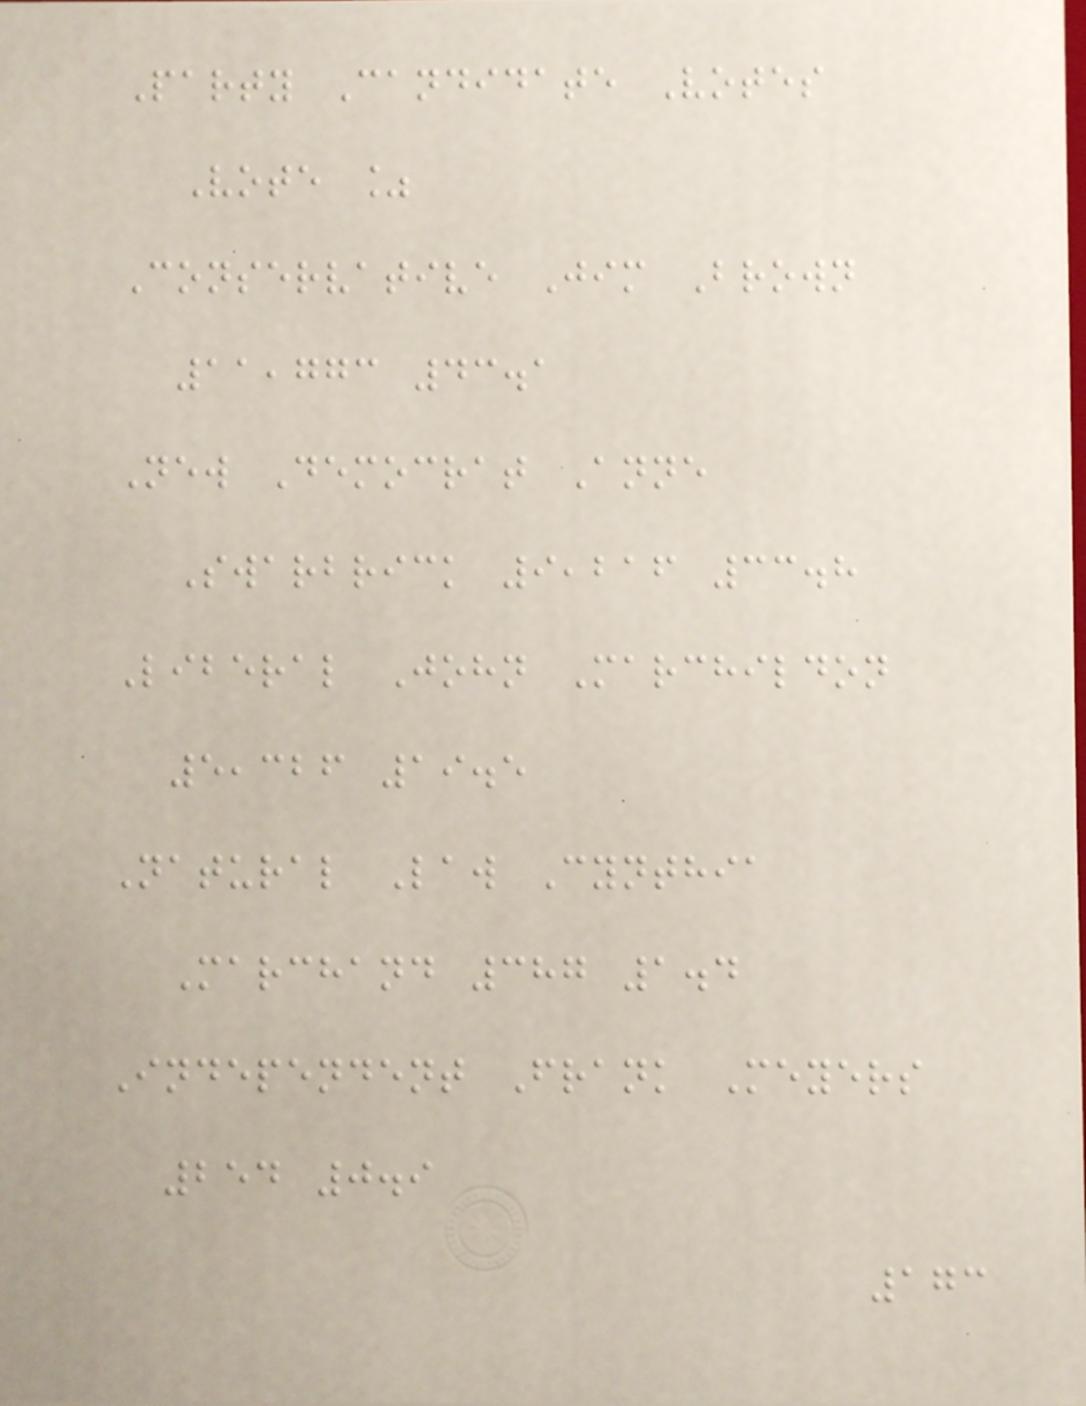Party Candidate Votes
Vote %
Conservative Jim Brown
11,773 43.1
New Democrat Anne
Swarbrick 9,216 33.8
Liberal John Marchildon
5,326 19.5
Natural Law Cynthia
Marchand 387 1.4
Independent Frank Meyers
254 0.9
173
